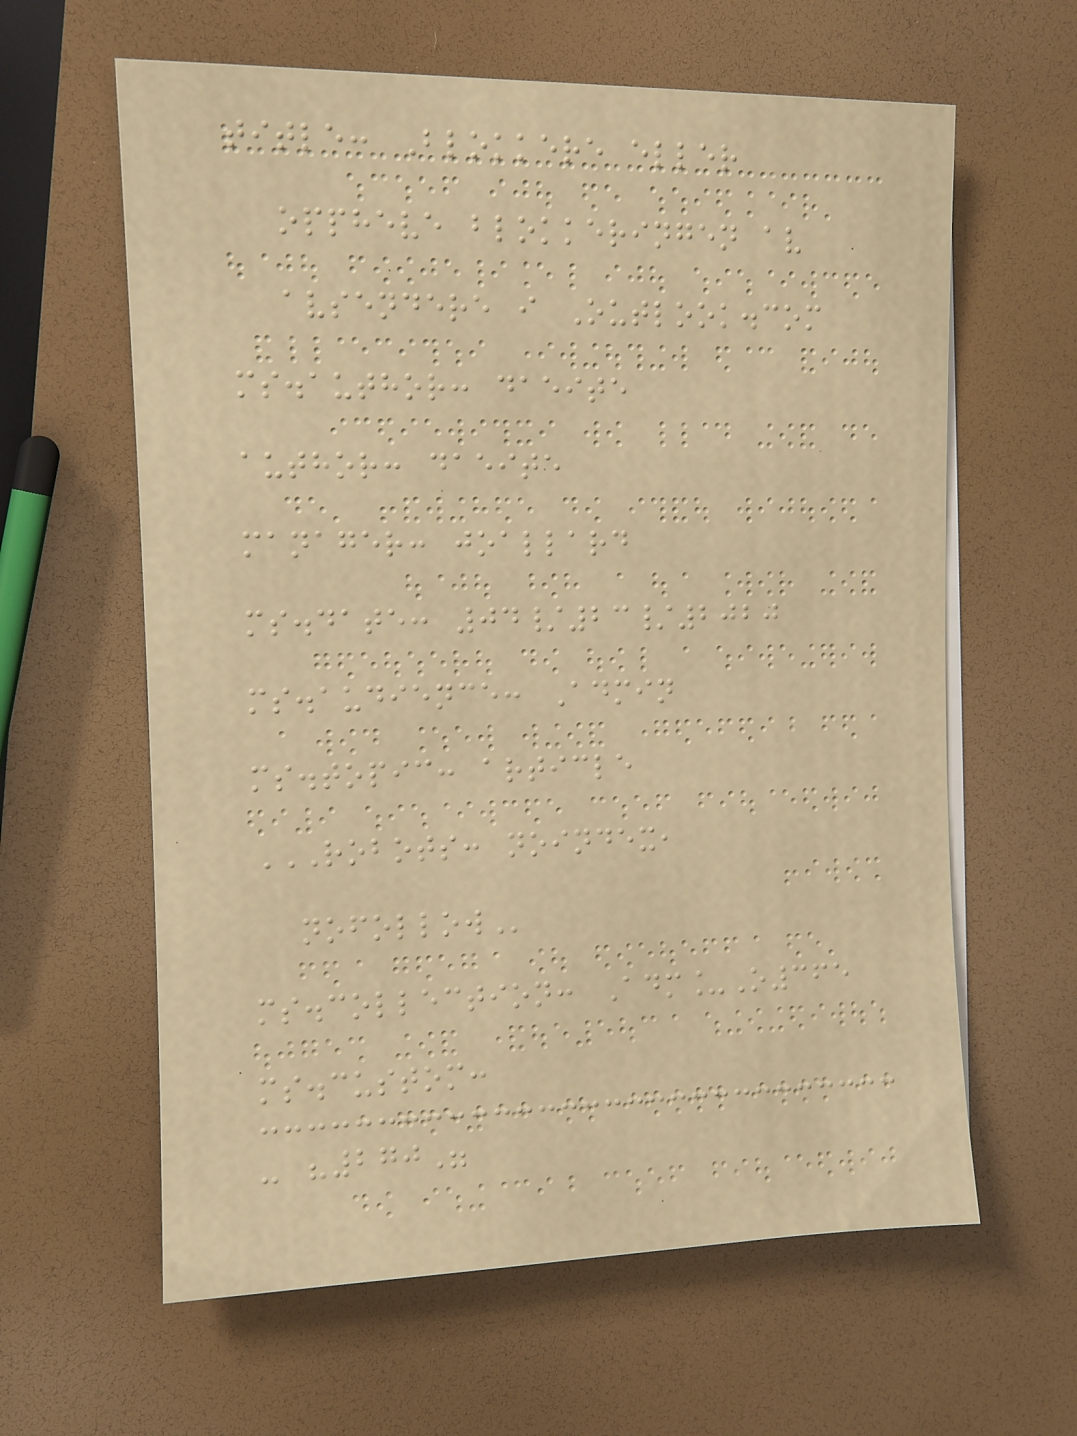title: Blokkere eller
oppheve blokkeringen av
avsendere i Outlook.com
ms.author: daeite
author: daeite
manager: joallard
ms.date: 04/23/2020
ms.audience: Admin
ms.topic: article
ROBOTS: NOINDEX,
NOFOLLOW
ms.collection: Adm_O365
ms.custom:
- "270"
